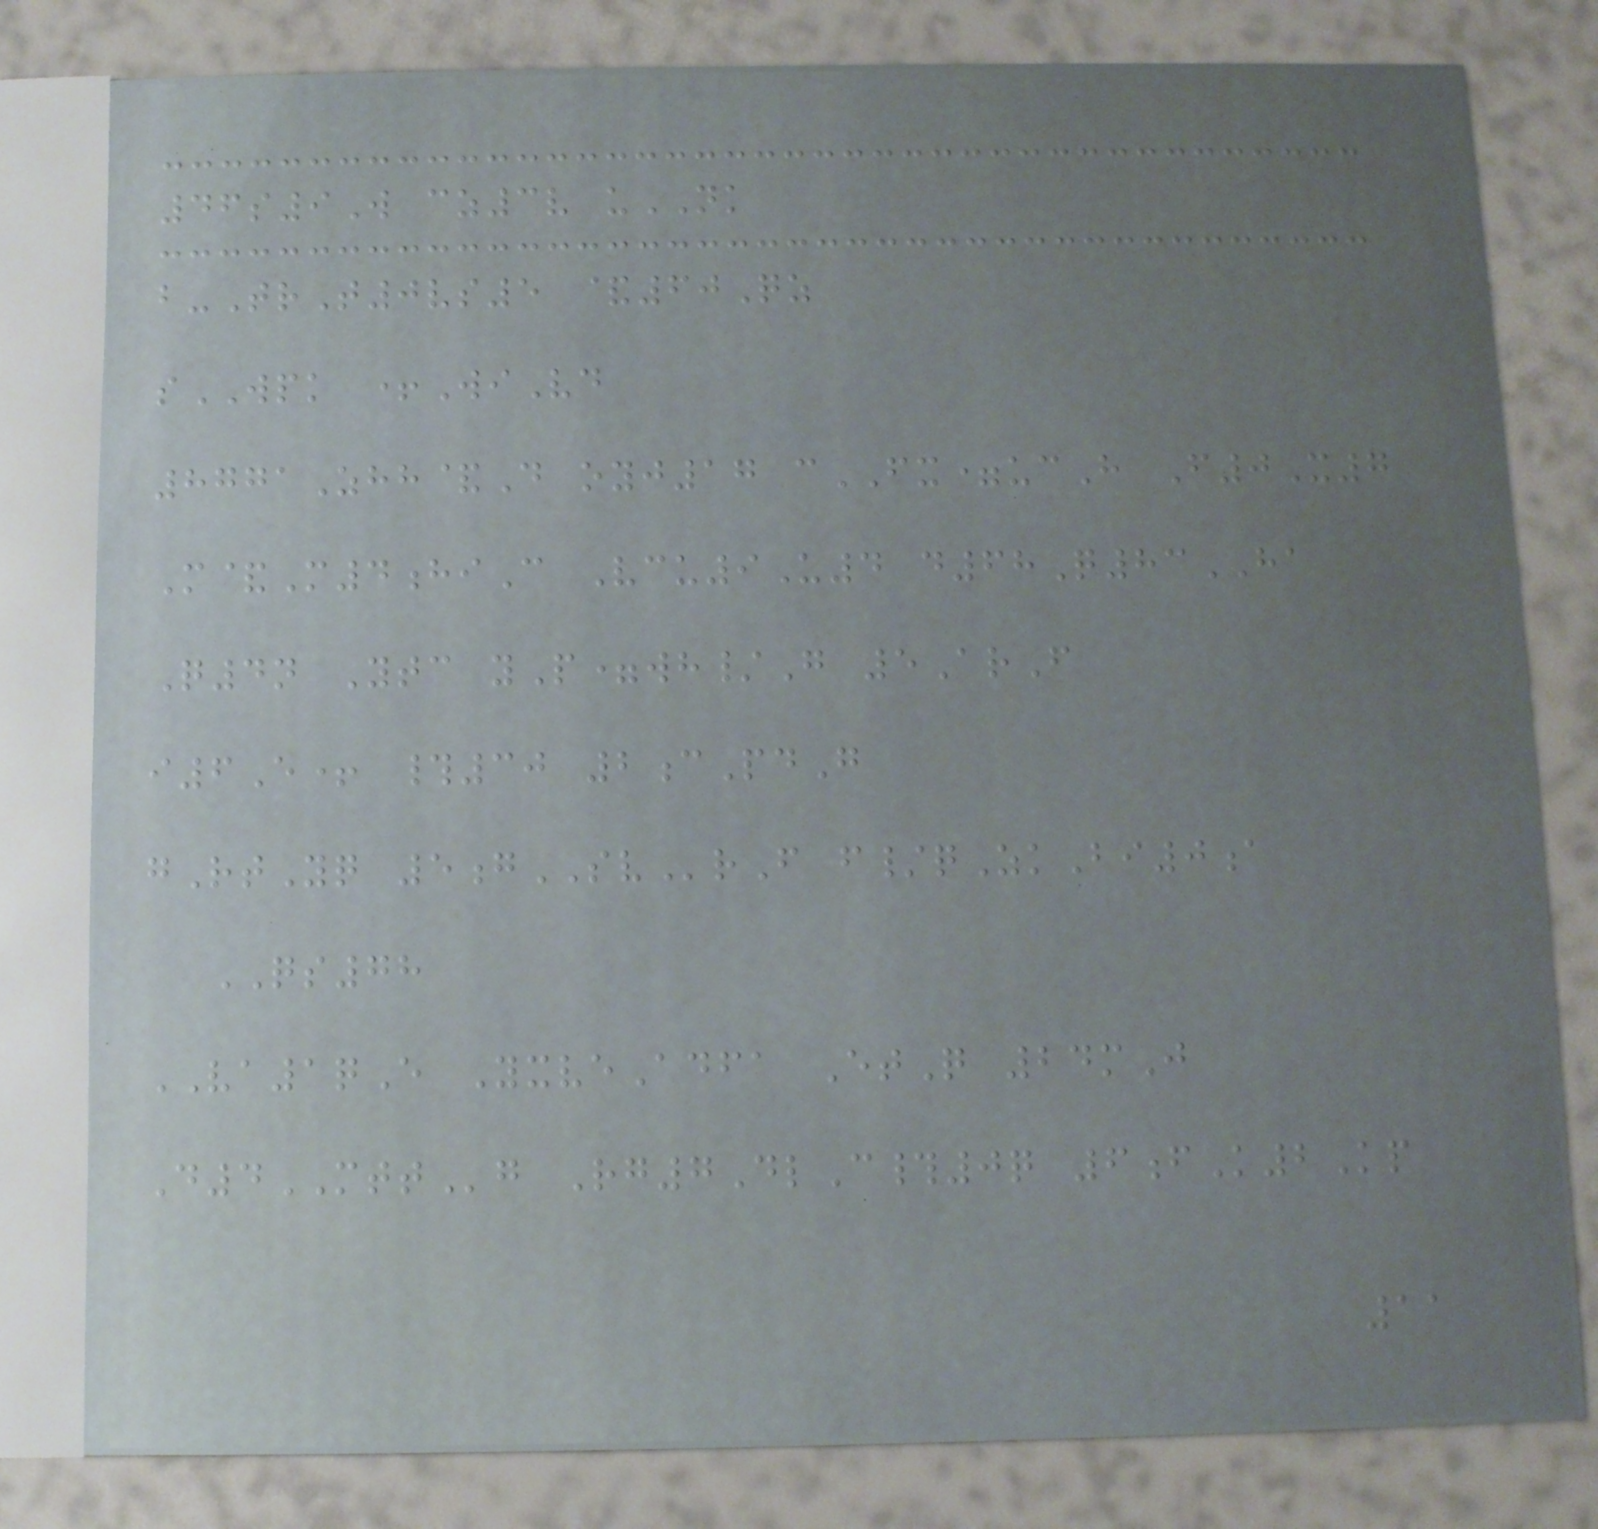46s9W cz3v uNK
b-TrT0vs5 &60Qz
sWPK +WiVd
8771Zhh&D oyj17 cFX=ucH F0X7
M&M4hiC Vcu9U4 d68Q83HA
Q4n Ytc yP=wh/G 5ArF
i6E+ #30 2cPdG
gRtYq 5gSVrF f/qZkBi0a
QS78
VA1qE YxveAdfa EtQ 24mJ
D4MTTg Rg7DlC#0q 6fK2Kp
11
